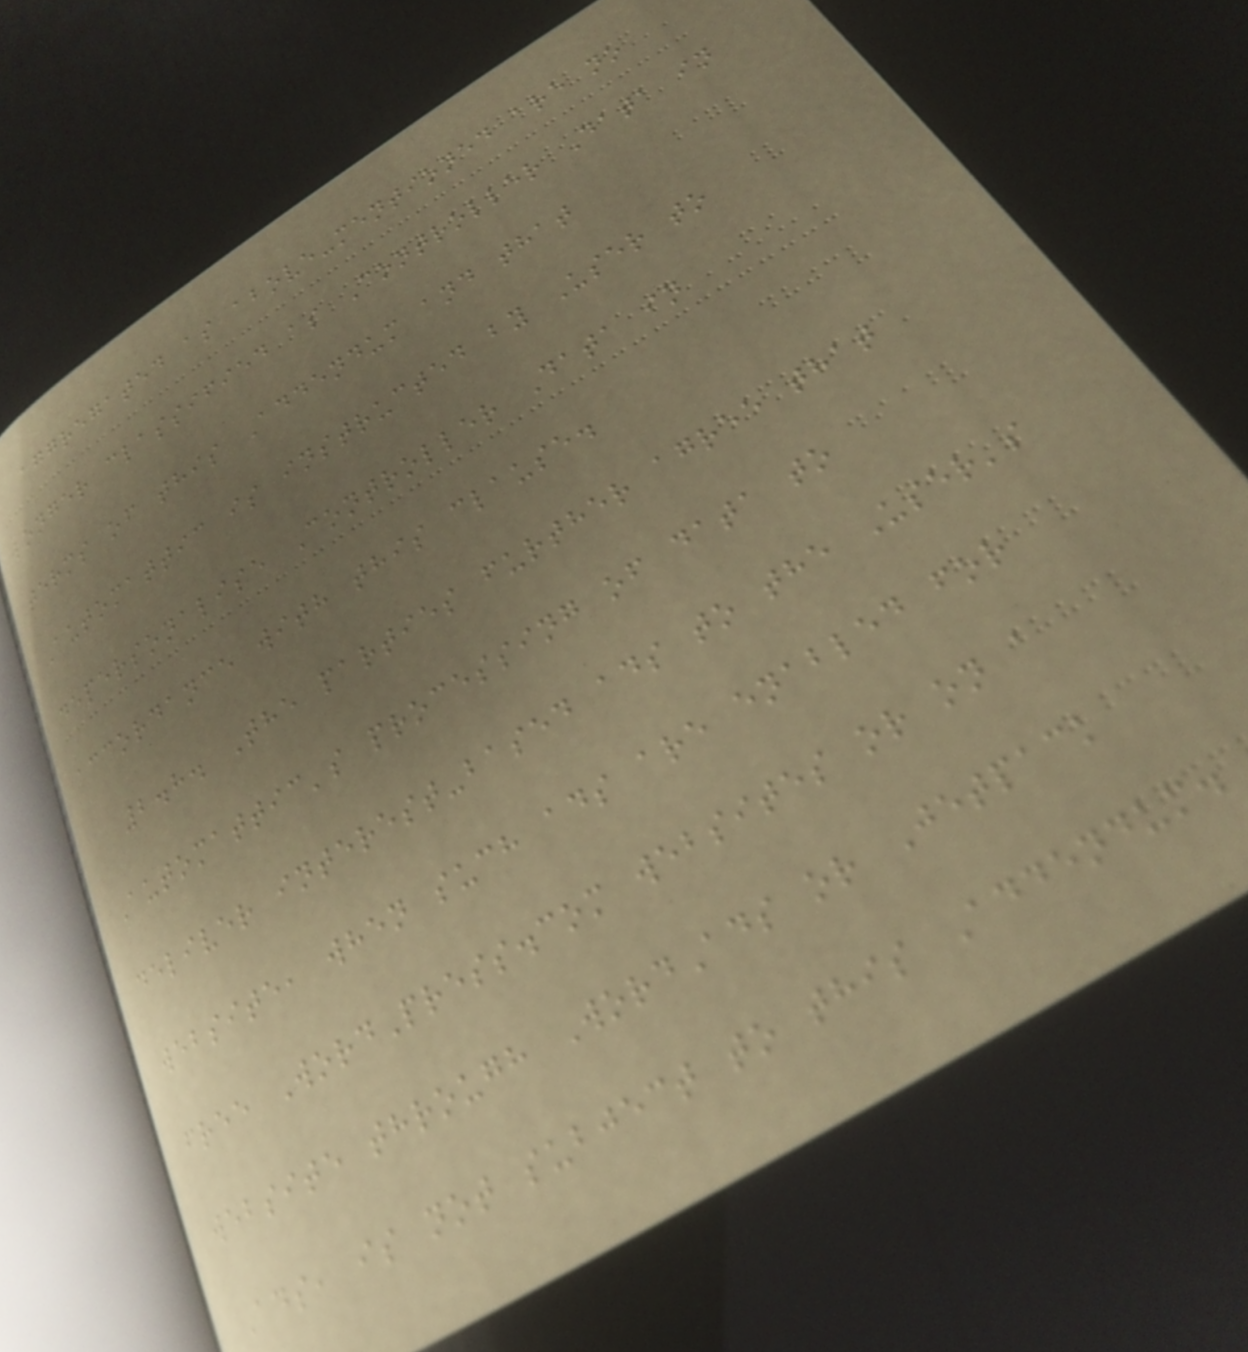aggregated as above-mentioned are no
longer classified as Controller Data in
terms of this Addendum and that
Automattic is instructed by User to
depersonalise Controller Data in
accordance with this clause.
2.8. The parties further agree that
Automattic's processing of data to
deliver interest-based ads to the User's
website, when such ads are enabled for
free WordPress.com websites or on a
website through WordAds or Jetpack
Ads, is not subject to this Addendum.
